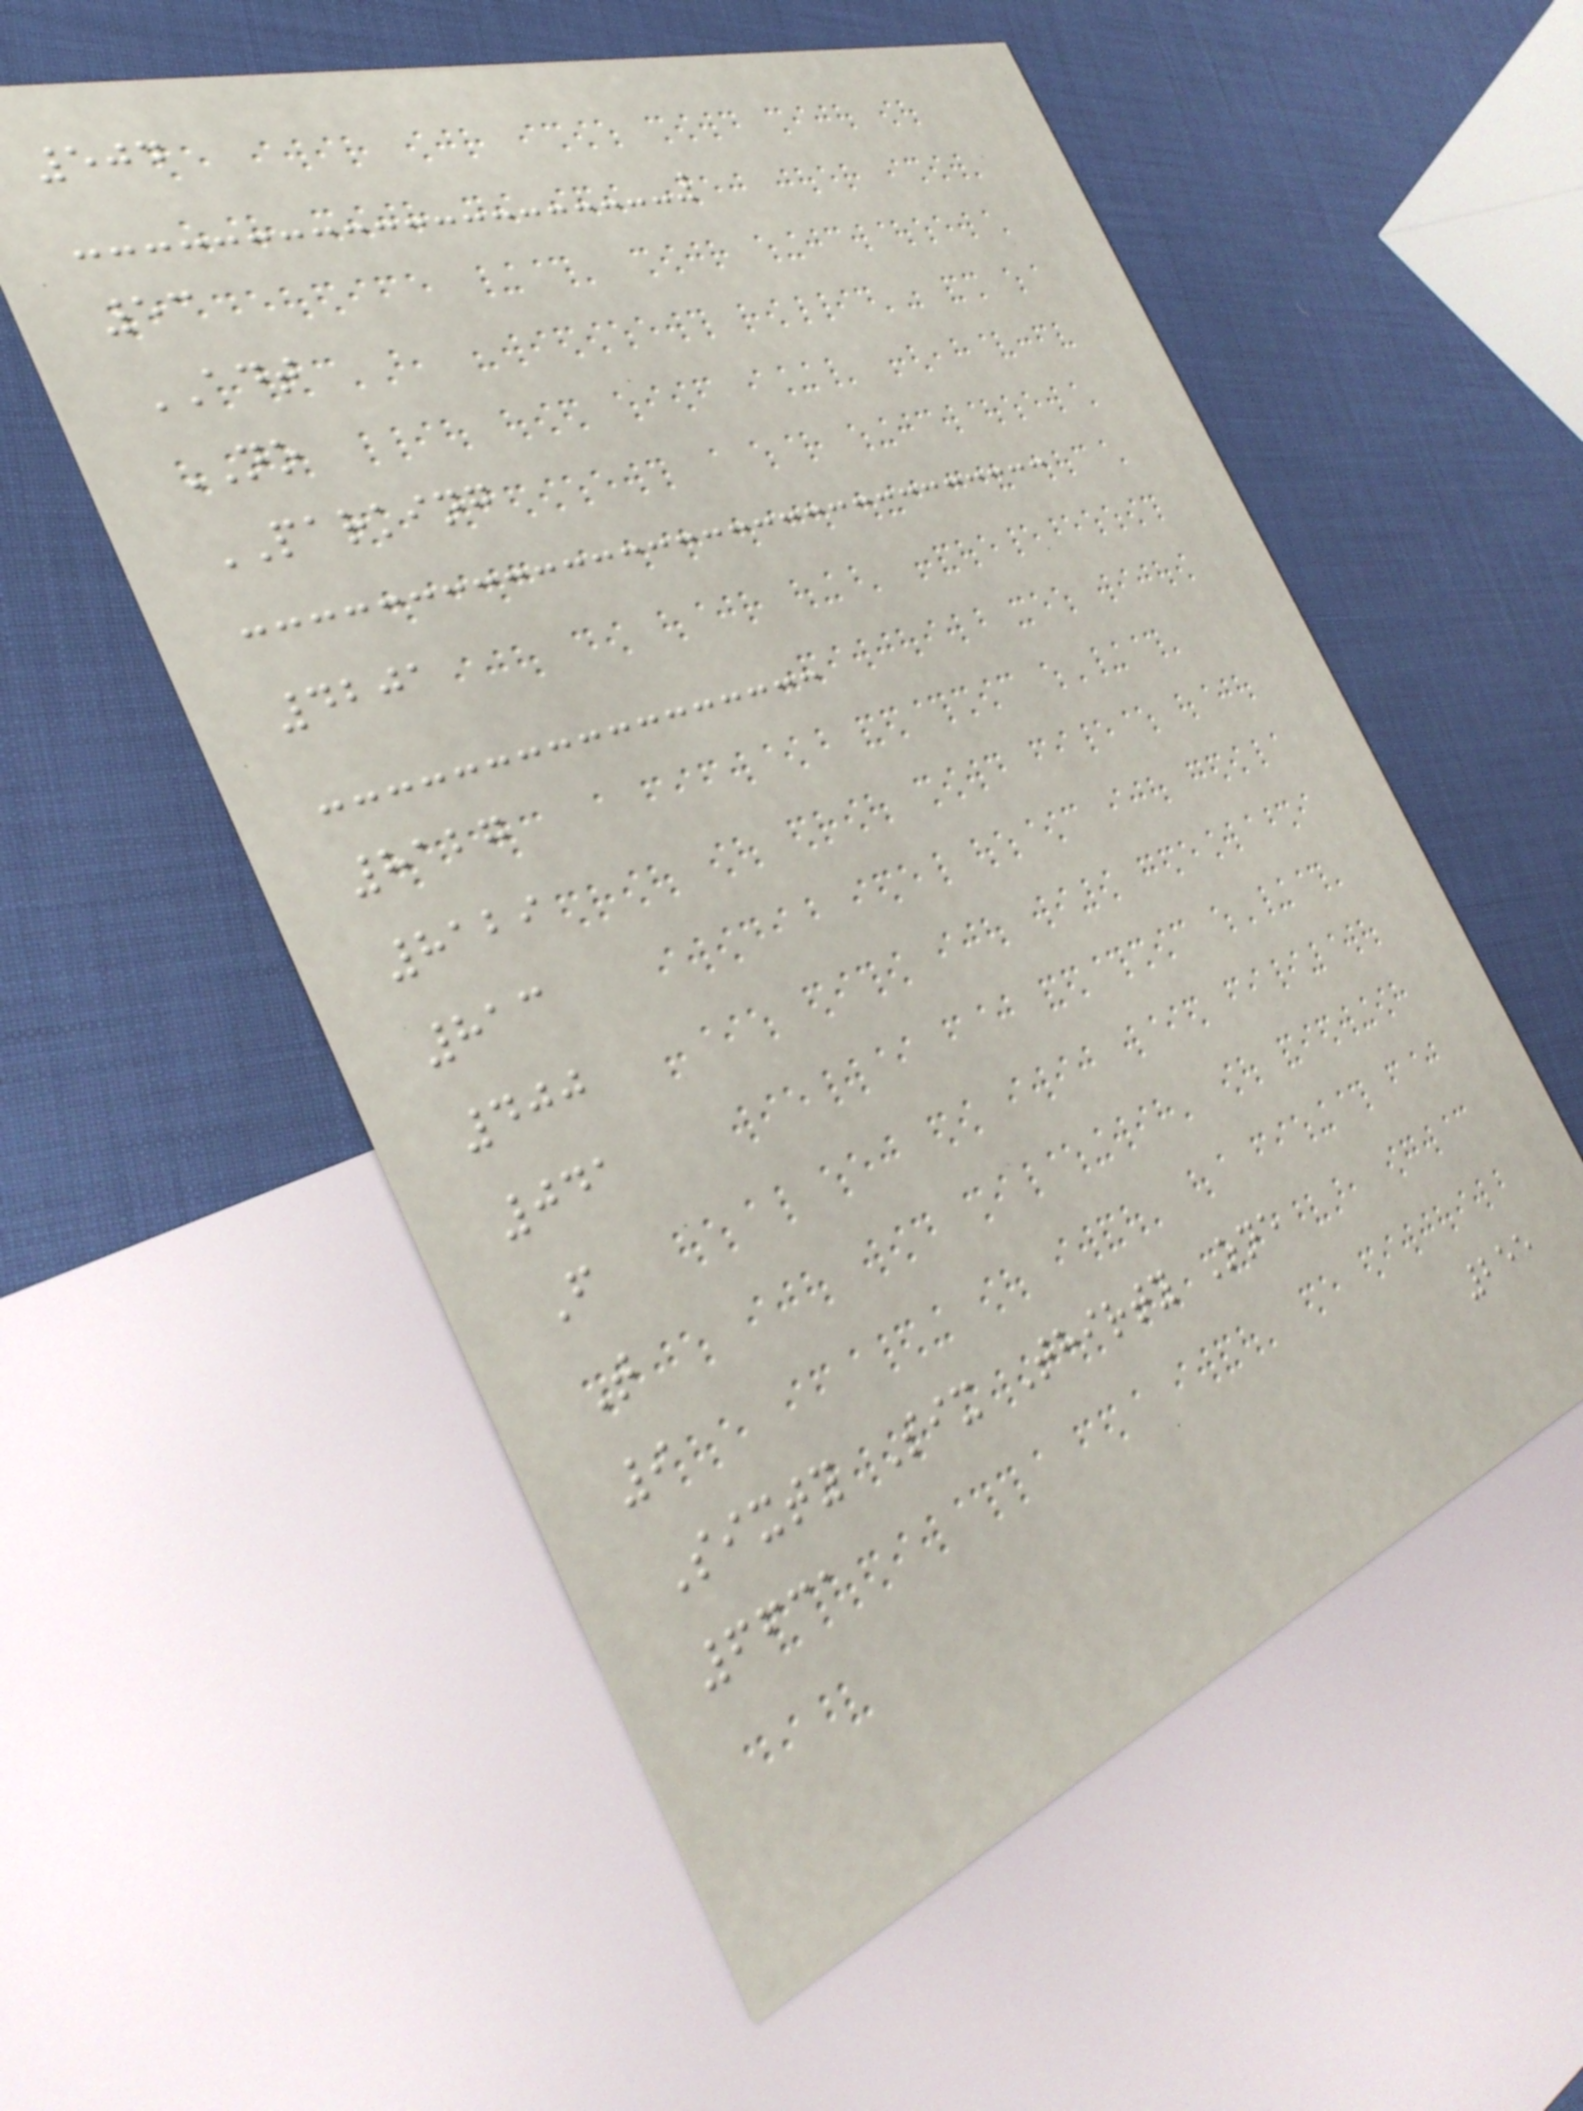504
53
ADT
NO
PARKING
4201
8127
8129
813
400
041
F
T
9
Sixty Six Thirty One
6631
255
